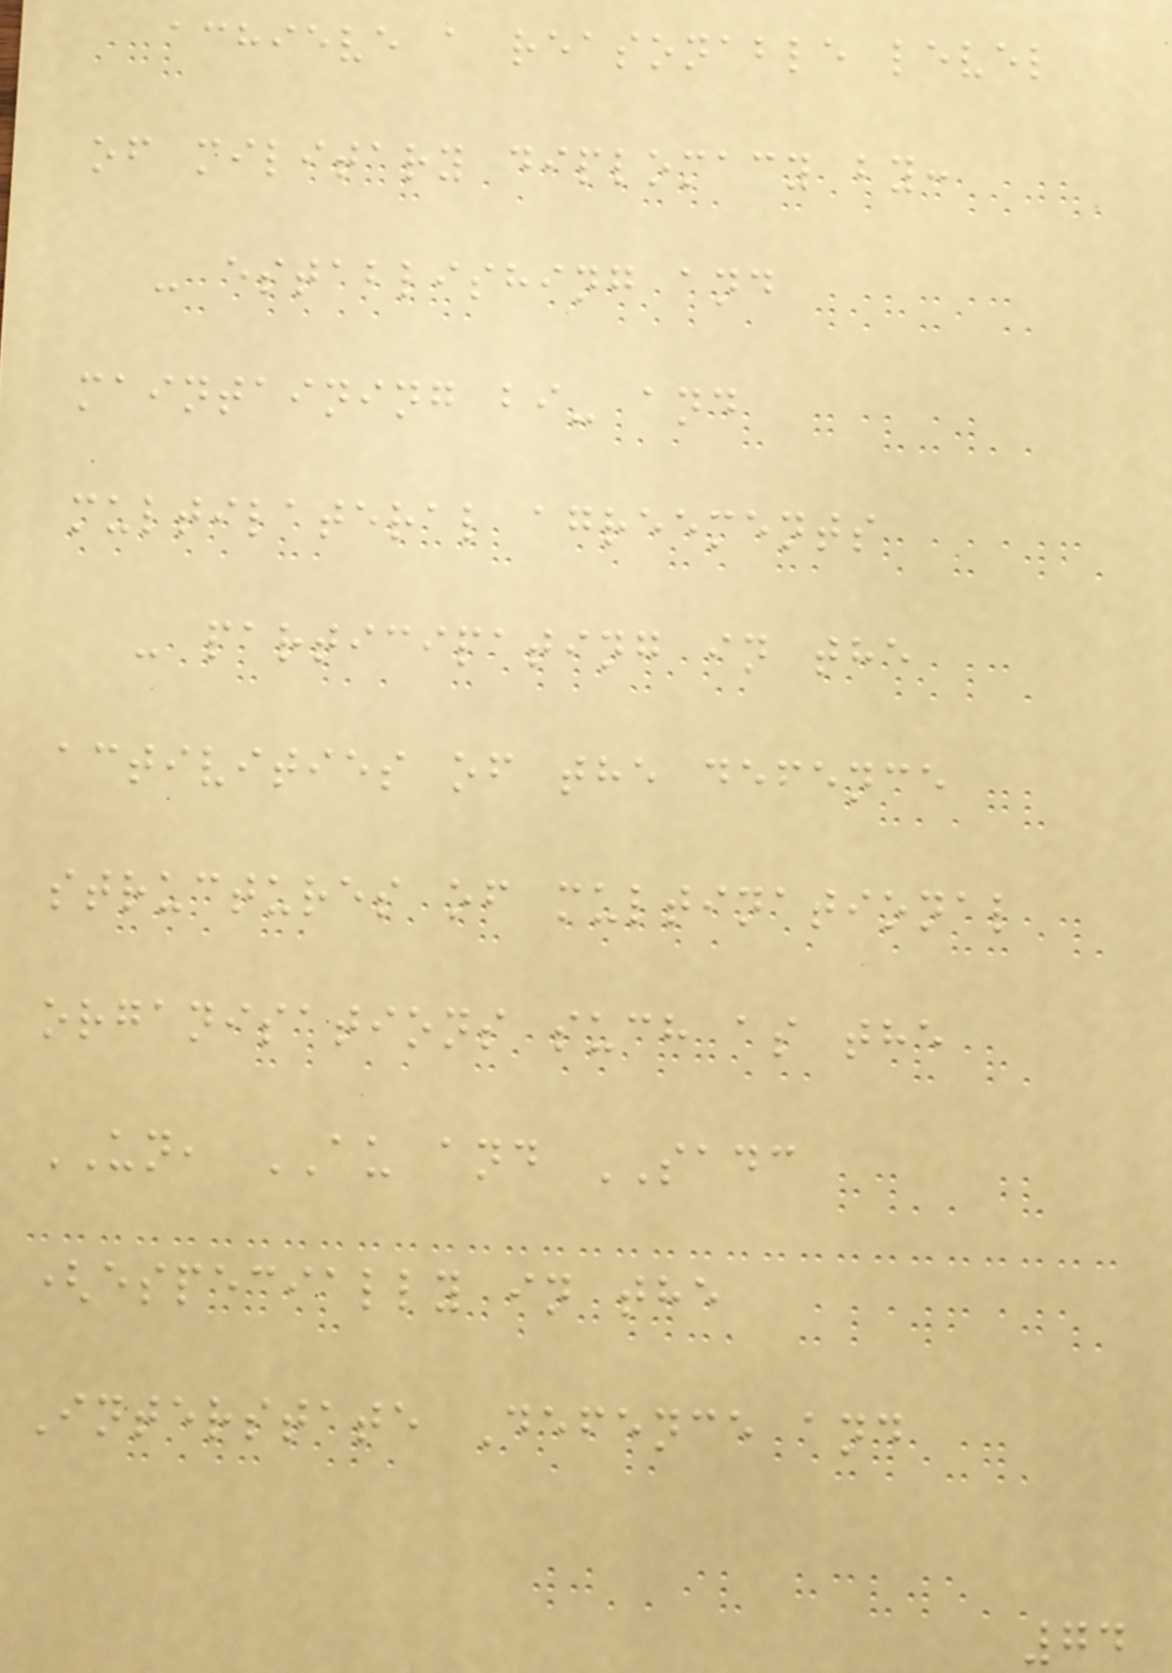achieve a reasonable level
of military diplomacy by:
- establishing and
maintaining bi- and
multilateral agreements
- participating in the
activities of the defence
structures of multinational
organisations such as the
UN, AU and SADC
(especially in the
Interstate Defence and
74
